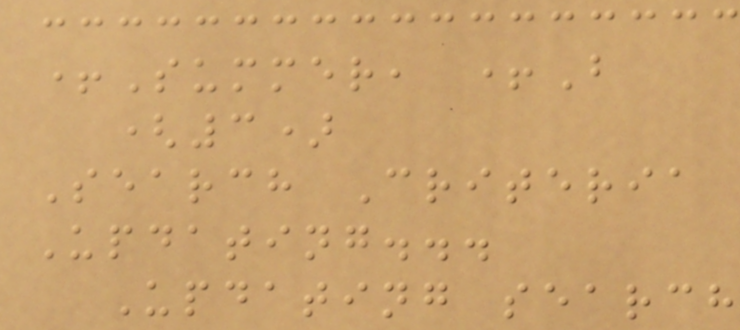+Summer, +B
(3)
Search Criteria
Updating...
Updating search
